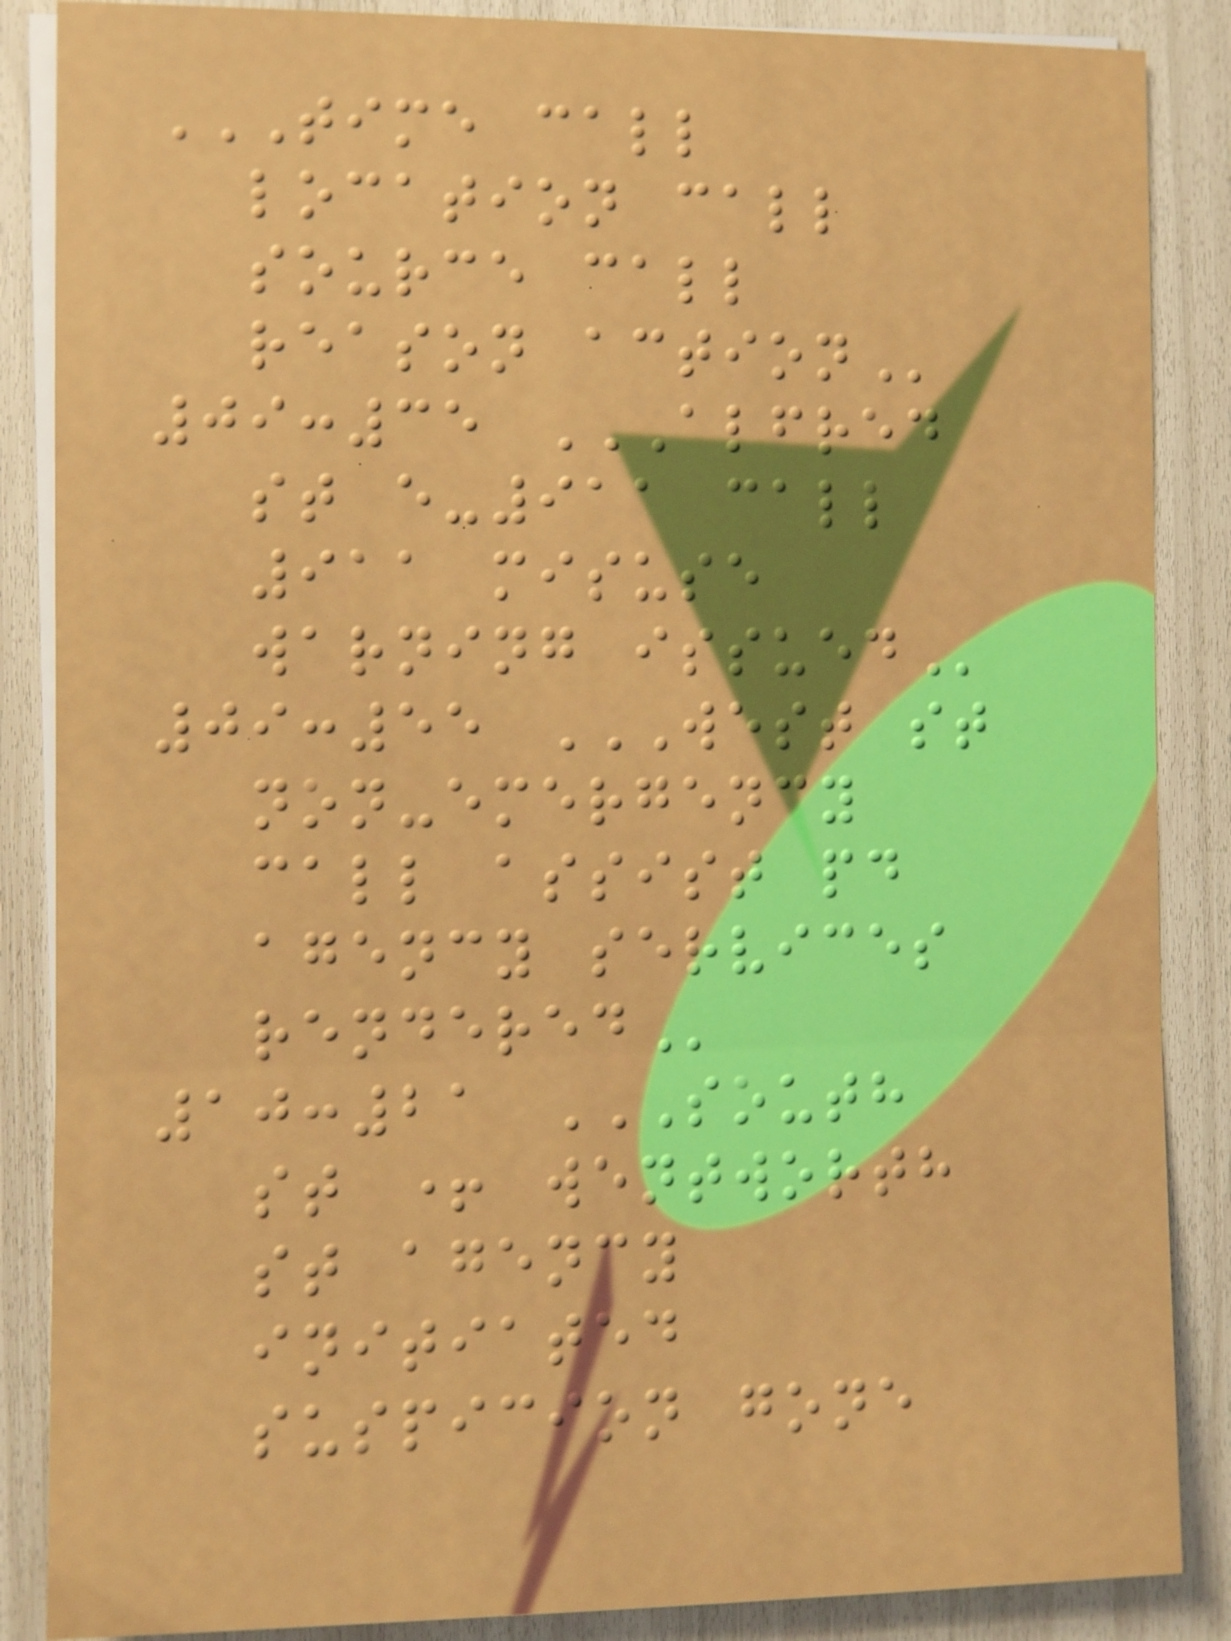TIME CALL
LOCATION CALL
SOURCE CALL
REASON ACTION
09:35 ALFRED
ST E-911 CALL
911 MISUSE
WARNING ISSUED
09:55 WEST ST
NON-EMERGENCY
CALL ASSIST PD
AGENCY SERVICES
RENDERED
10:21 SOUTH
ST + WENTWORTH
ST AGENCY
INITIATED
SUSPICION GONE
